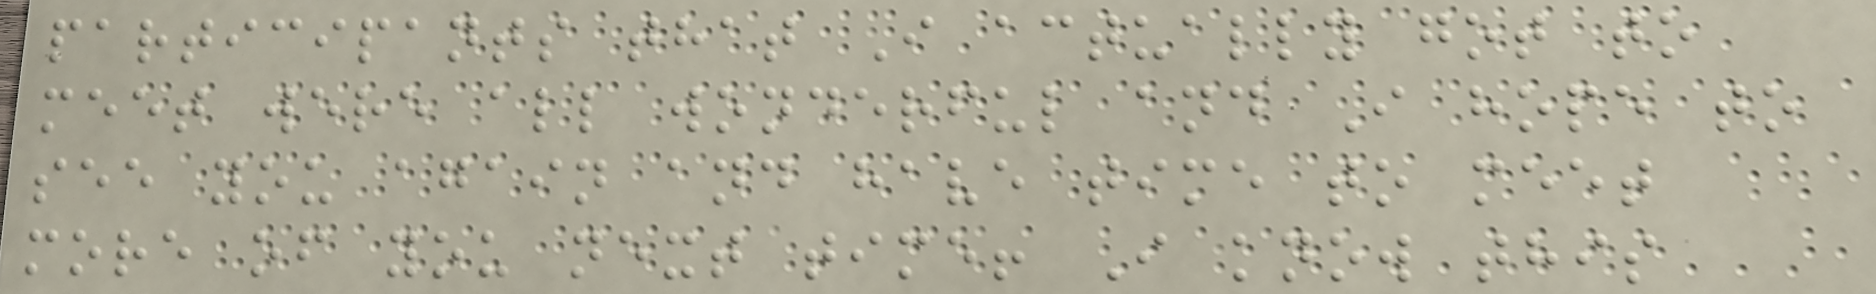participants that I actually got to
meet were all wonderful and I hope to
see you again and have time to meet
more of you next time! I know this
